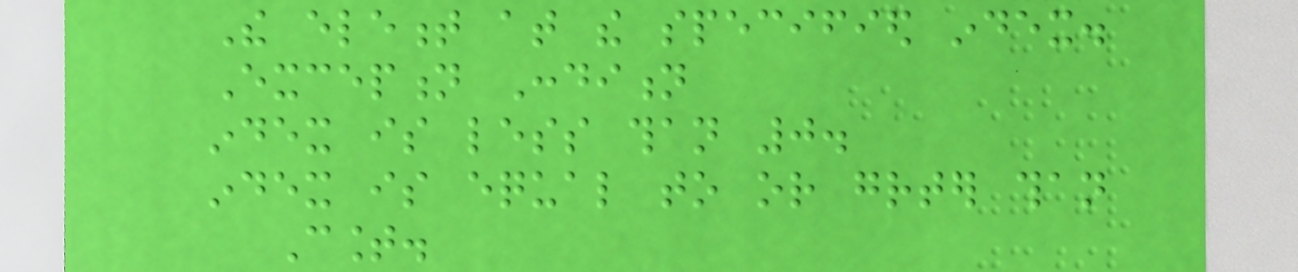The element at the specified index.
Exception Condition
index is less than 0.
index is equal to or greater than
Count.
